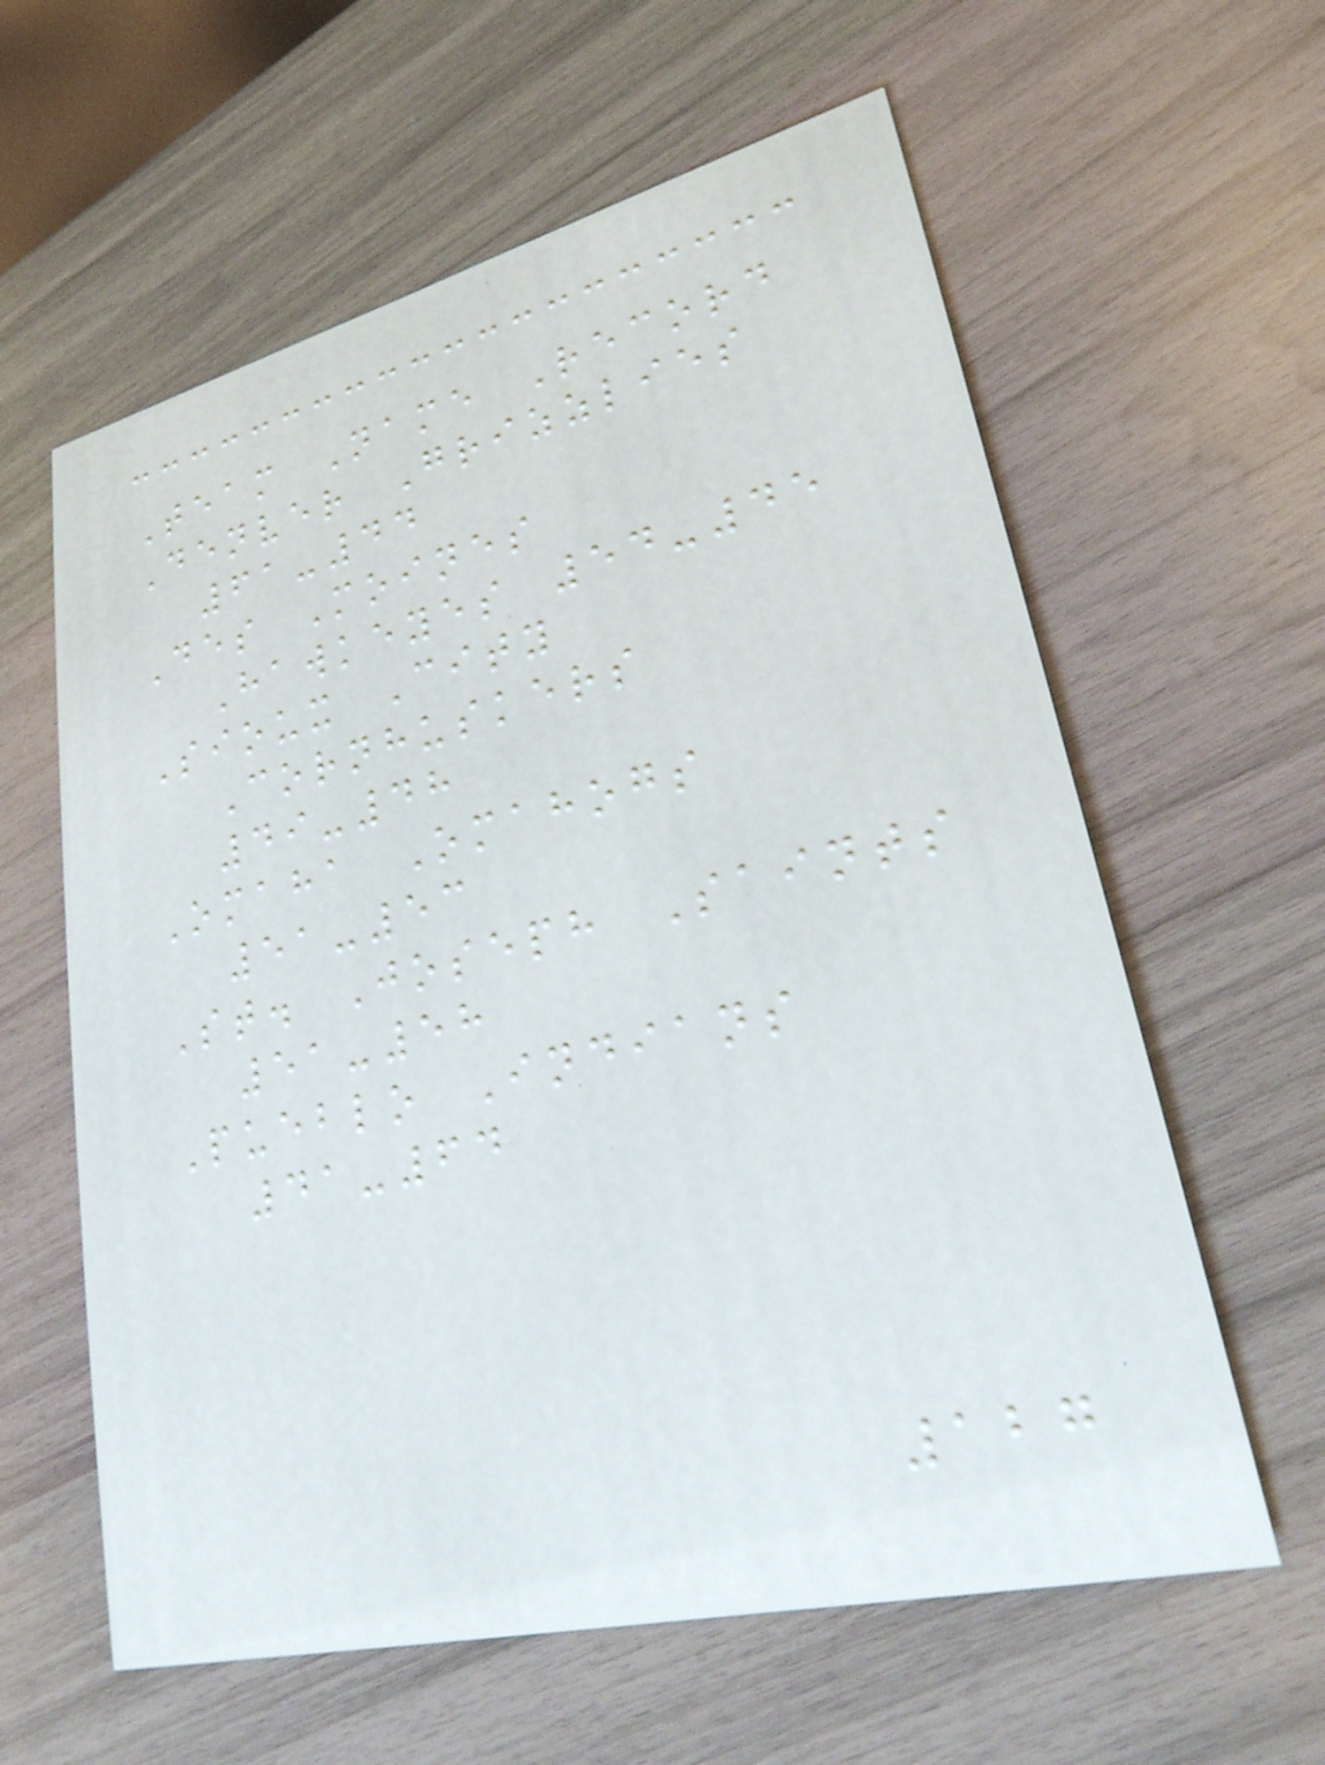Team Name Record
Denver Grizzlies
61-44
Des Moines
Hawkeyes 54-45
Sioux City
Cornhuskers
49-48
Omaha Omahogs
51-53
St. Joseph Saints
51-58
Pueblo Indians
41-64
127
